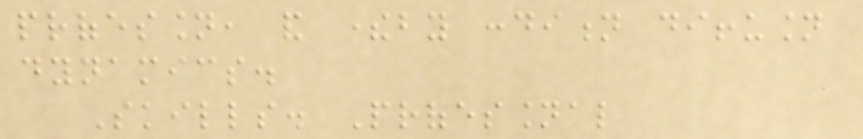profession, and thereby condition diffusion
dynamics.
Skills. Professional
